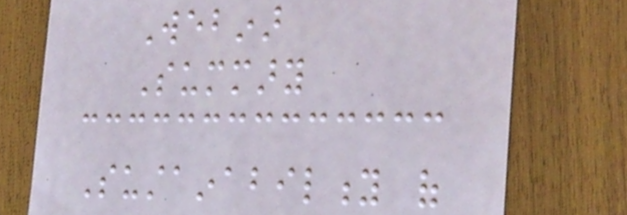Webinar
Summary
Sustainability of
